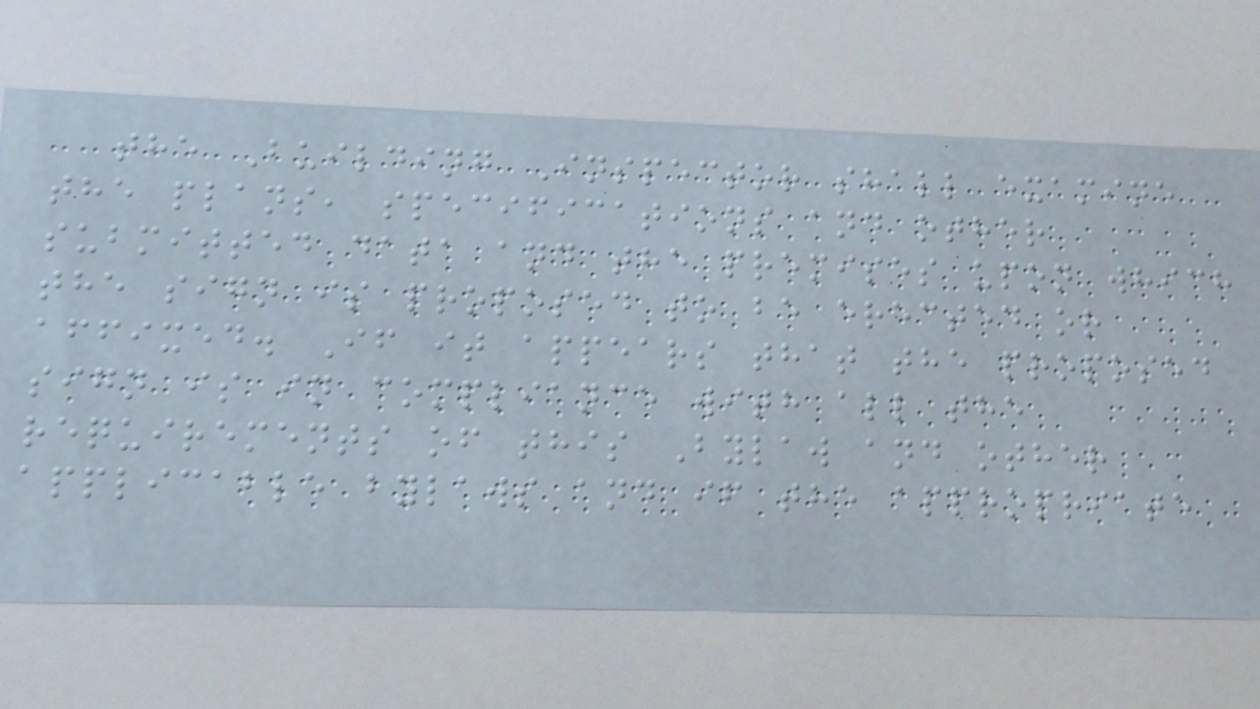the Building Inspector shall examine
the plans, specifications and other
submitted data and the premises upon which
the sign is proposed to be erected or
affixed. If it appears that the proposed
sign is in compliance with all the
requirements of this Bylaw and other
applicable bylaws and if the appropriate
